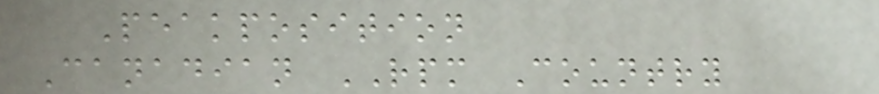Peakposition
Canadian RPM Country
